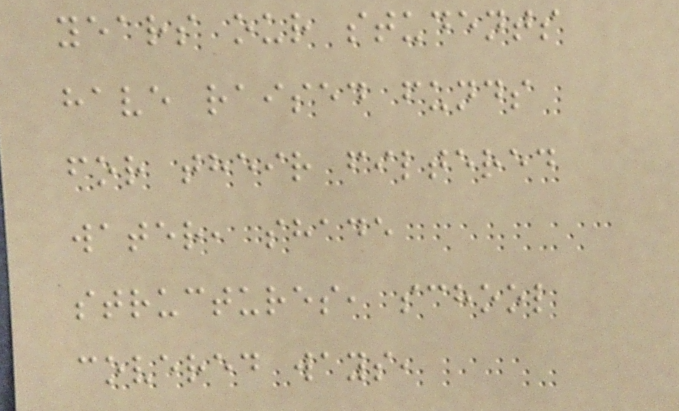years our students
have raised funds
for their filtered
water, shade
structures, school
covered ways,
